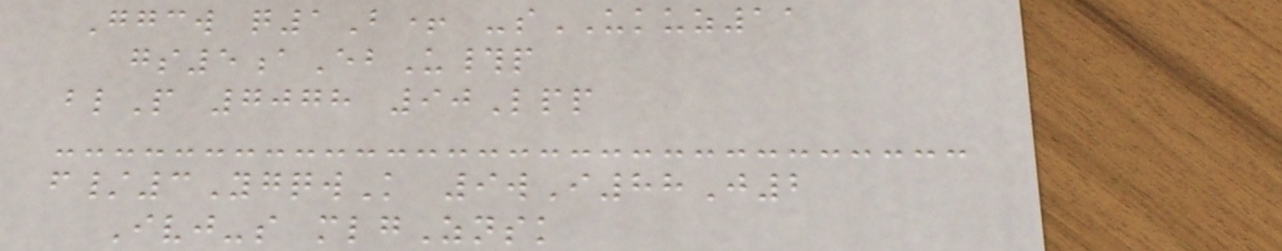Ggcw q1B+ -sUKUZ11
gs5aEbU#p
blP 7078 90Lpp
f/3YgqwK 9wI88J2
Ivj-s mlgZnsk
